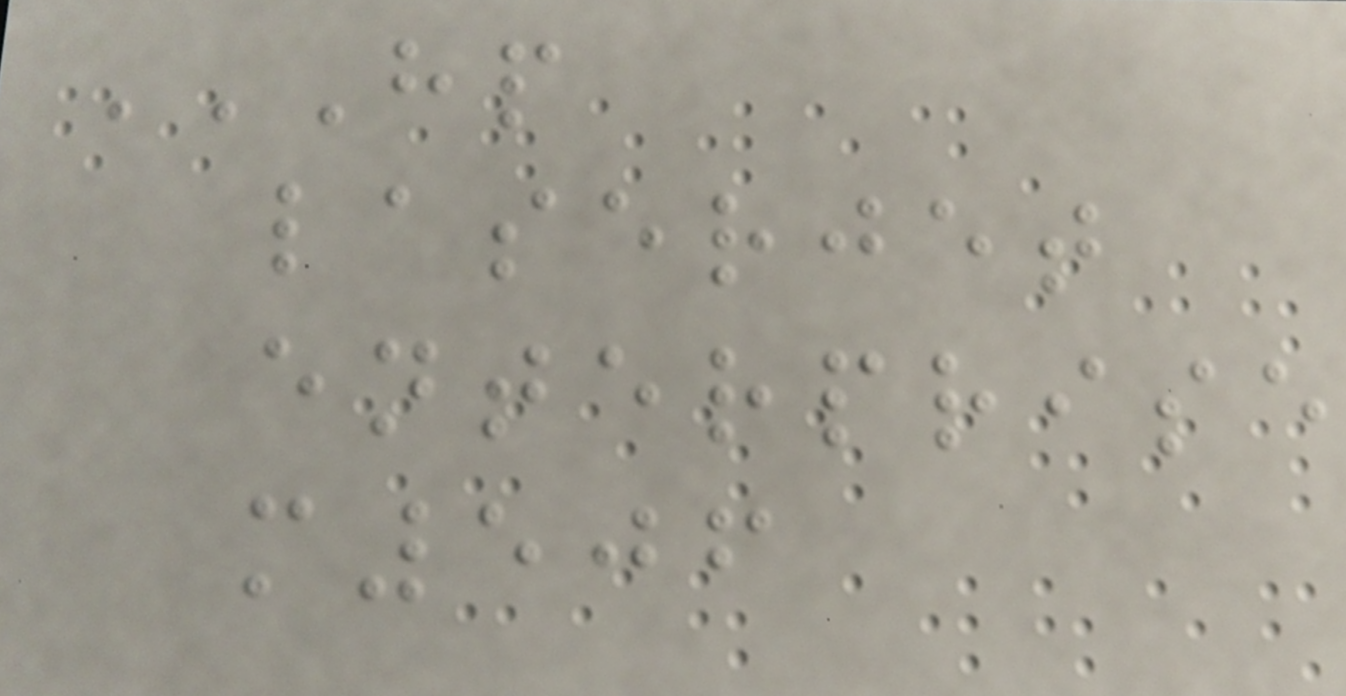HP
LASERJET
ENTERPRISE
M506
